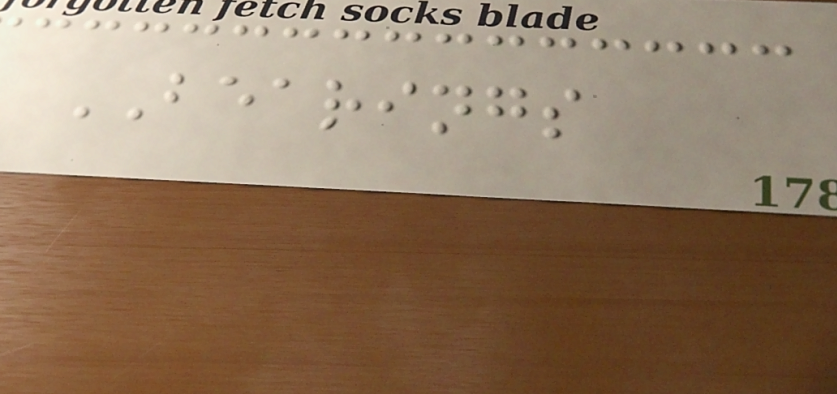BEARINGS
